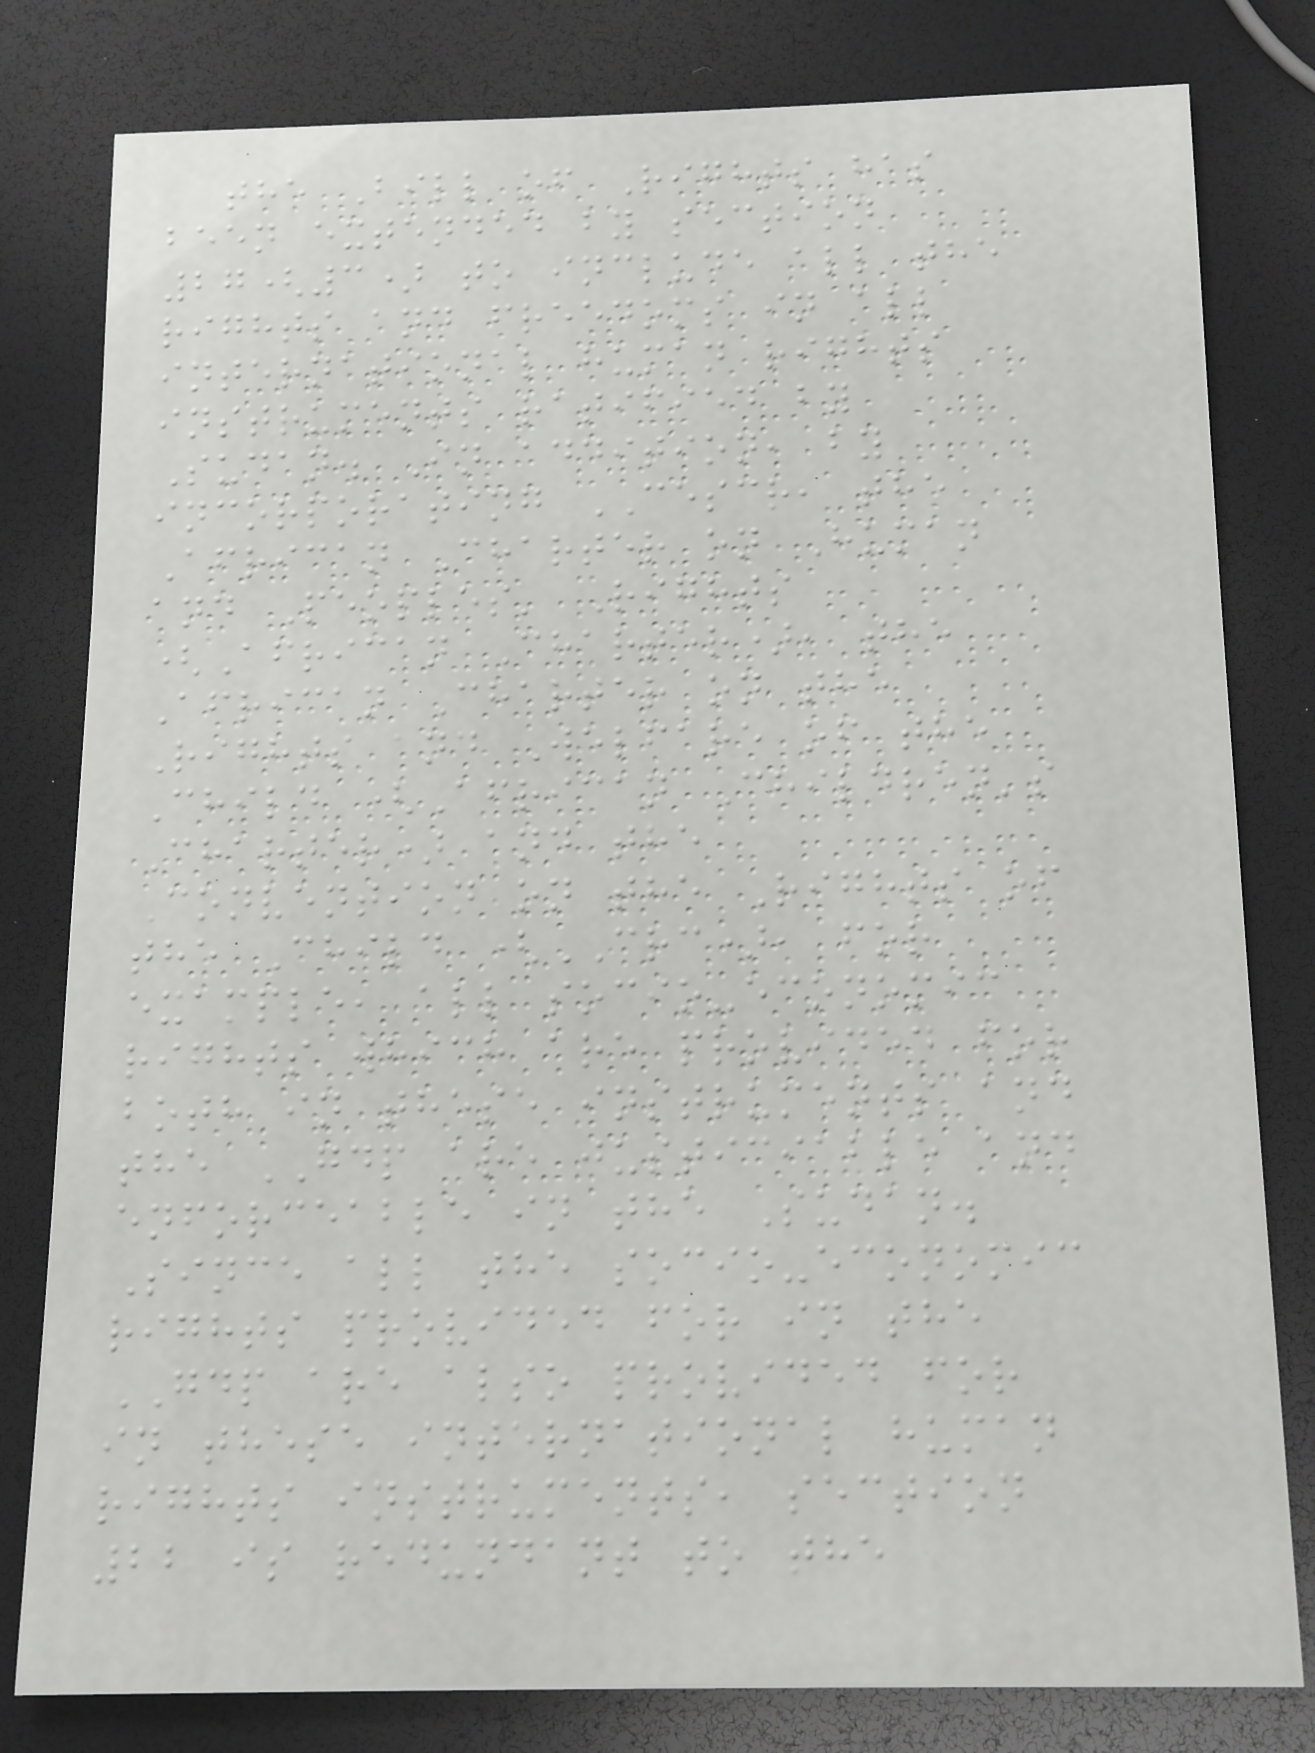the Bill of Rights has
been extended by section
27(3) to include all the
rights and freedoms in all
international human rights
instruments ratified by
Sudan. In addition, by
incorporating CESCR, the
African Charter on Human
and Peoples' Rights
(African Charter), the
African Charter on the
Rights and Welfare of the
Child (African Children's
Charter) and the
Convention on the Rights of
the Child (CRC), for
example, all socio-economic
rights which are provided for
both in these instruments and
the GDP are justiciable and
enforceable in the Sudan.
Since all the socio-economic
rights provided for in the
GDP are also provided for
in these international human
rights instruments, section
22 is redundant to the
